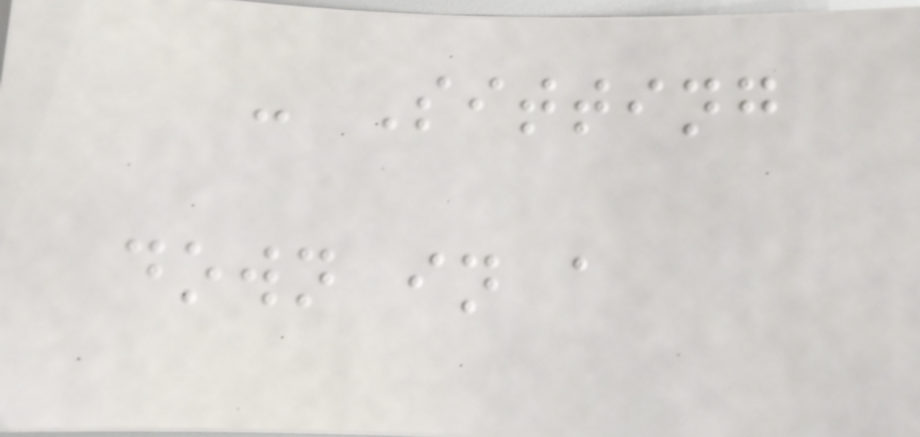- Sitting
down in a
